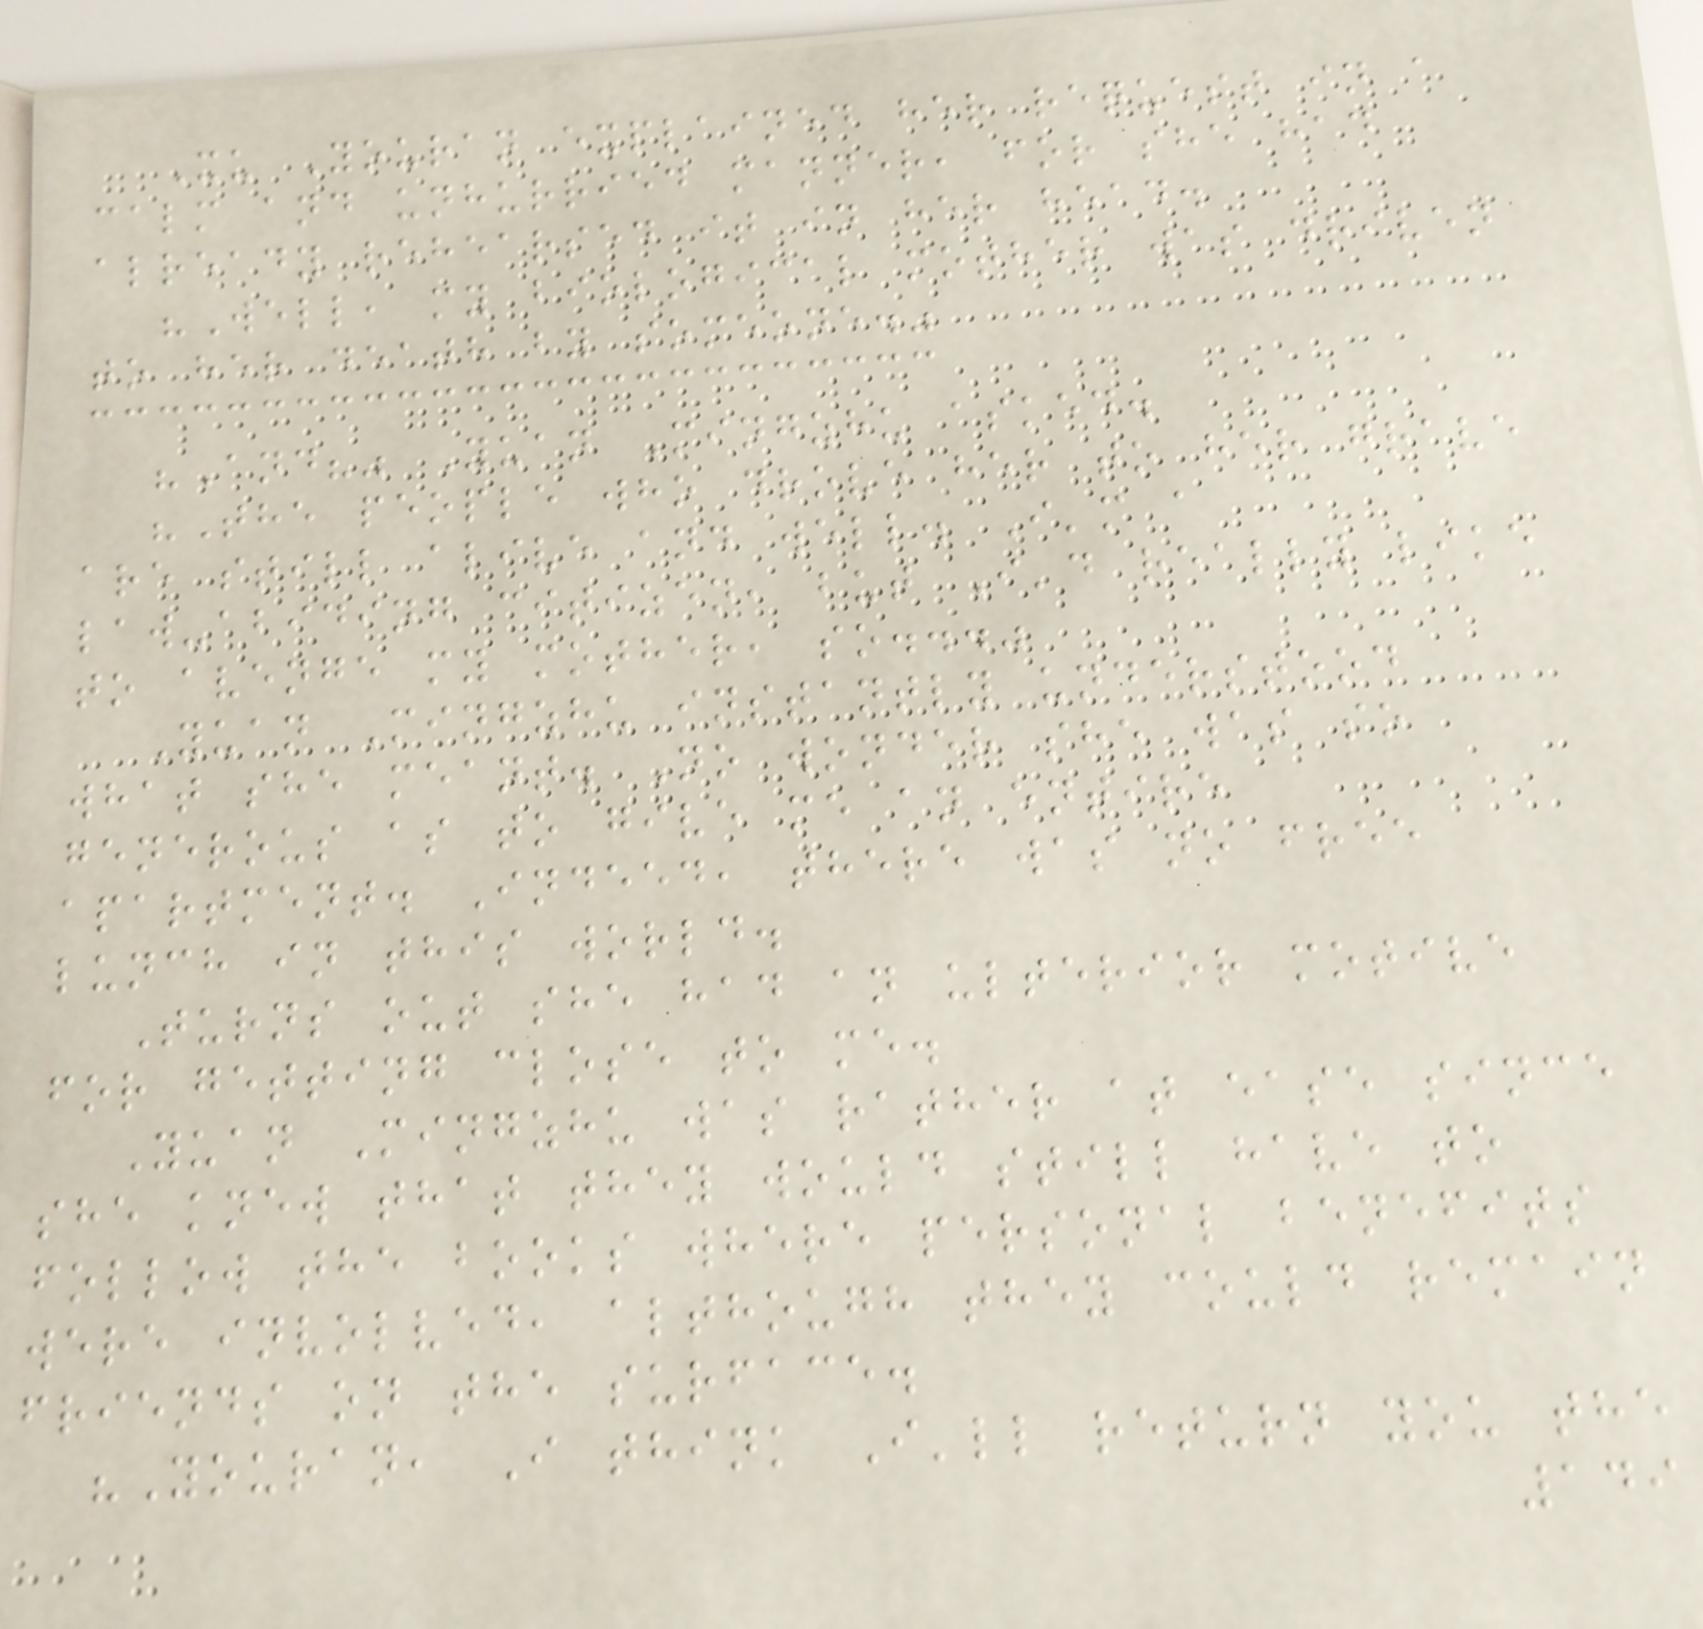Xu Youran explained her request in a
calm and unhurried manner, for she had
already rehearsed it in her head.
"Well, my biological mother was driven
to her death by someone."
"And?" Yuan Mingzhu asked.
"The people who drove her to her grave
are still alive and well. I'm a
law-abiding citizen, but I'd really like
to avenge my mother, so..."
Yuan Mingzhu instantly understood
what she meant. No wonder she was so
generous as to give me an entire
apartment. Indeed, there was no free
lunch in this world.
Turns out she had an ulterior motive
for getting close to me.
Yuan Mingzhu was rather at ease since
she knew that they would still have to
follow the books where personal benefits
were involved, although they could remain
friends on the surface.
"Youran, I think I'll return you the
149
